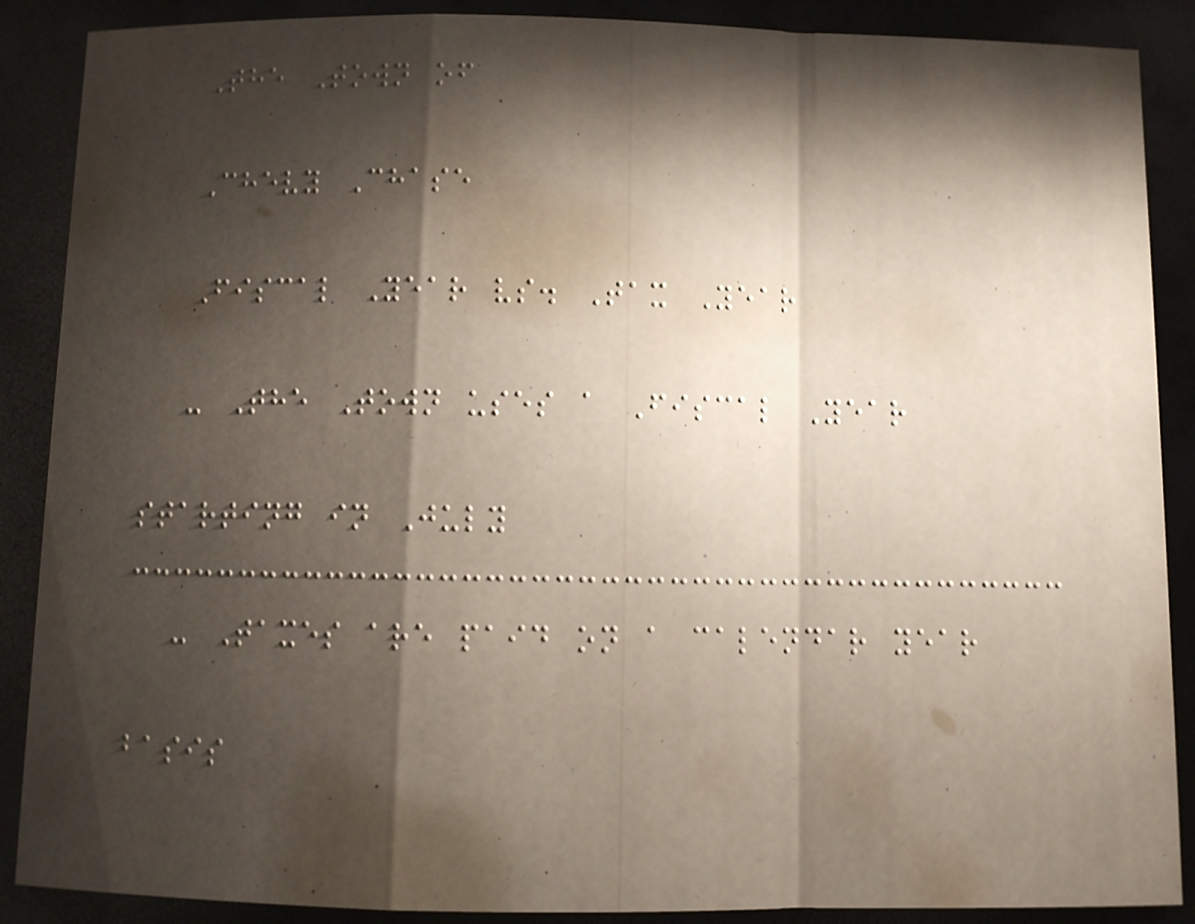The Town of
Chevy Chase
Fiscal Year vs. Tax Year
- The Town uses a Fiscal Year
starting in July
- Taxes are paid on a calendar year
basis
